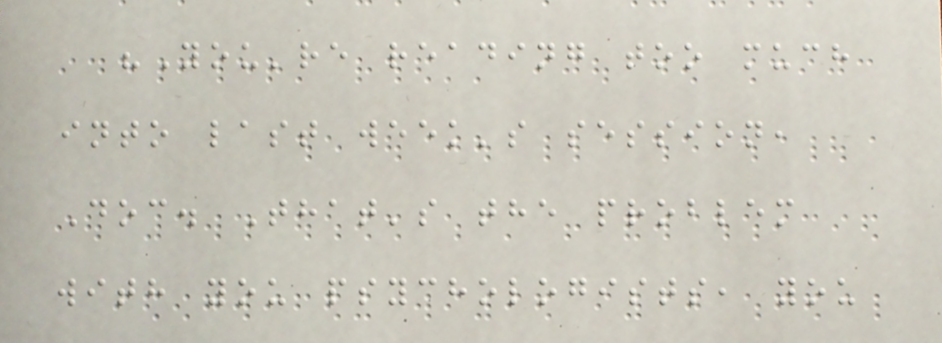"You're reading too much
into last week's session,
Doc. That's the problem
with you psychologists, you
